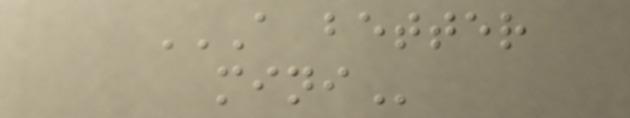A BETTER
MINI
